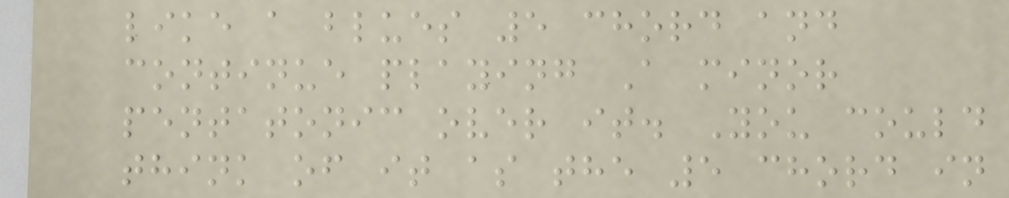like a blues 5 chord and
continue playing A minor
pentatonic over it. You could
think of it as the 5 chord in
